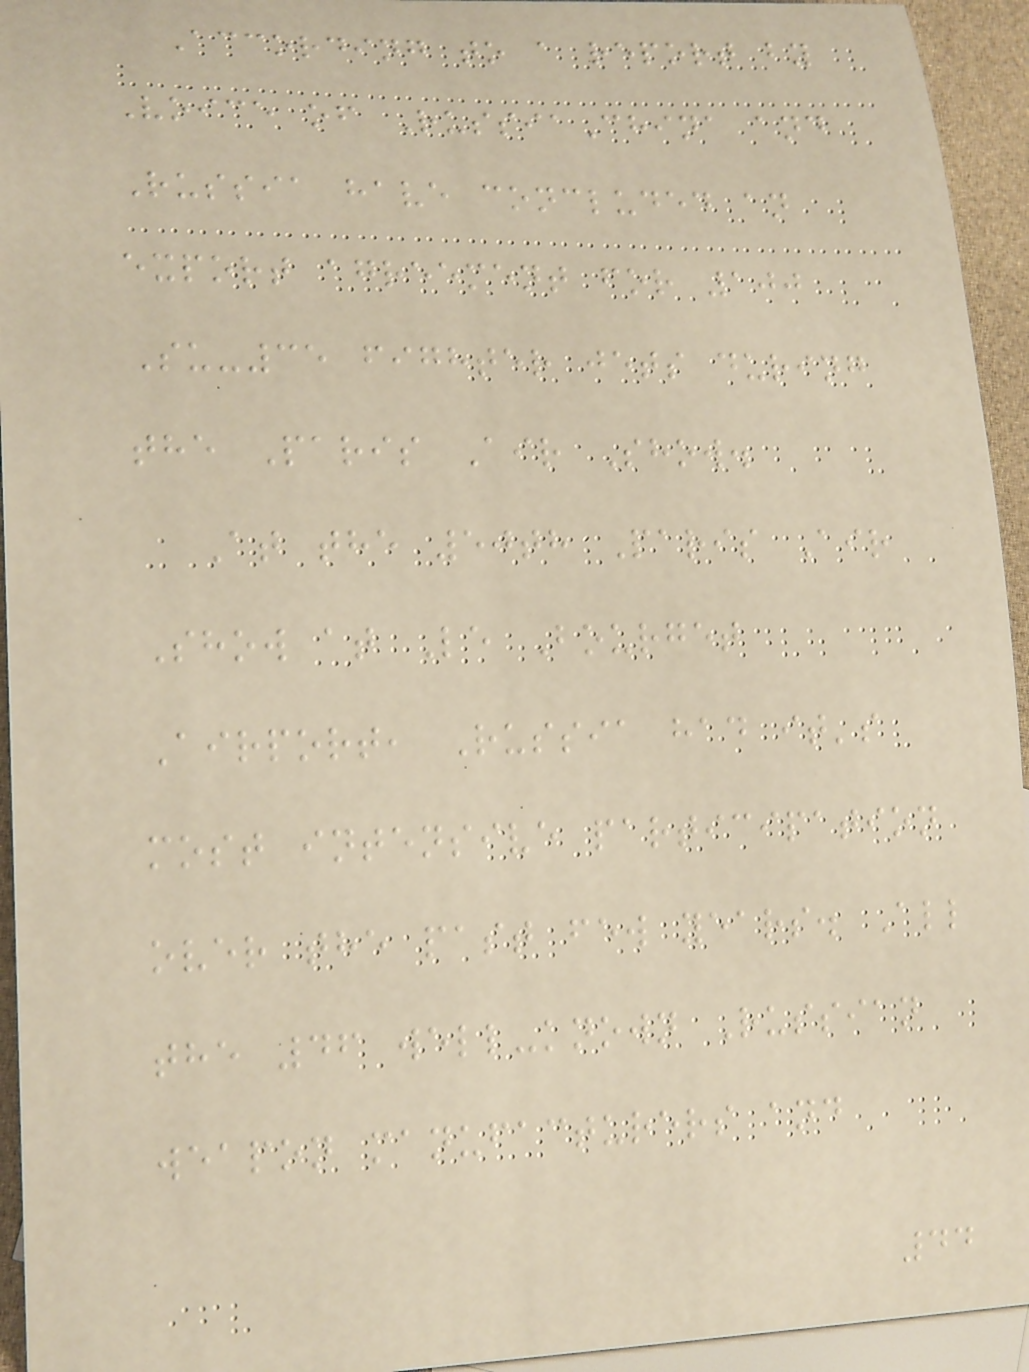According to a report by
Voice of RussiaChina and
Russia have concluded an
export agreement for 100
Su-35 fighter jets during
the Paris Air Show.
At the 50th Paris Air
Show at Le Bourget
Airport, Russia had it's
most intensive participation
over the past few years. All
the 46 well-known Russian
weapon manufacturers and
44
